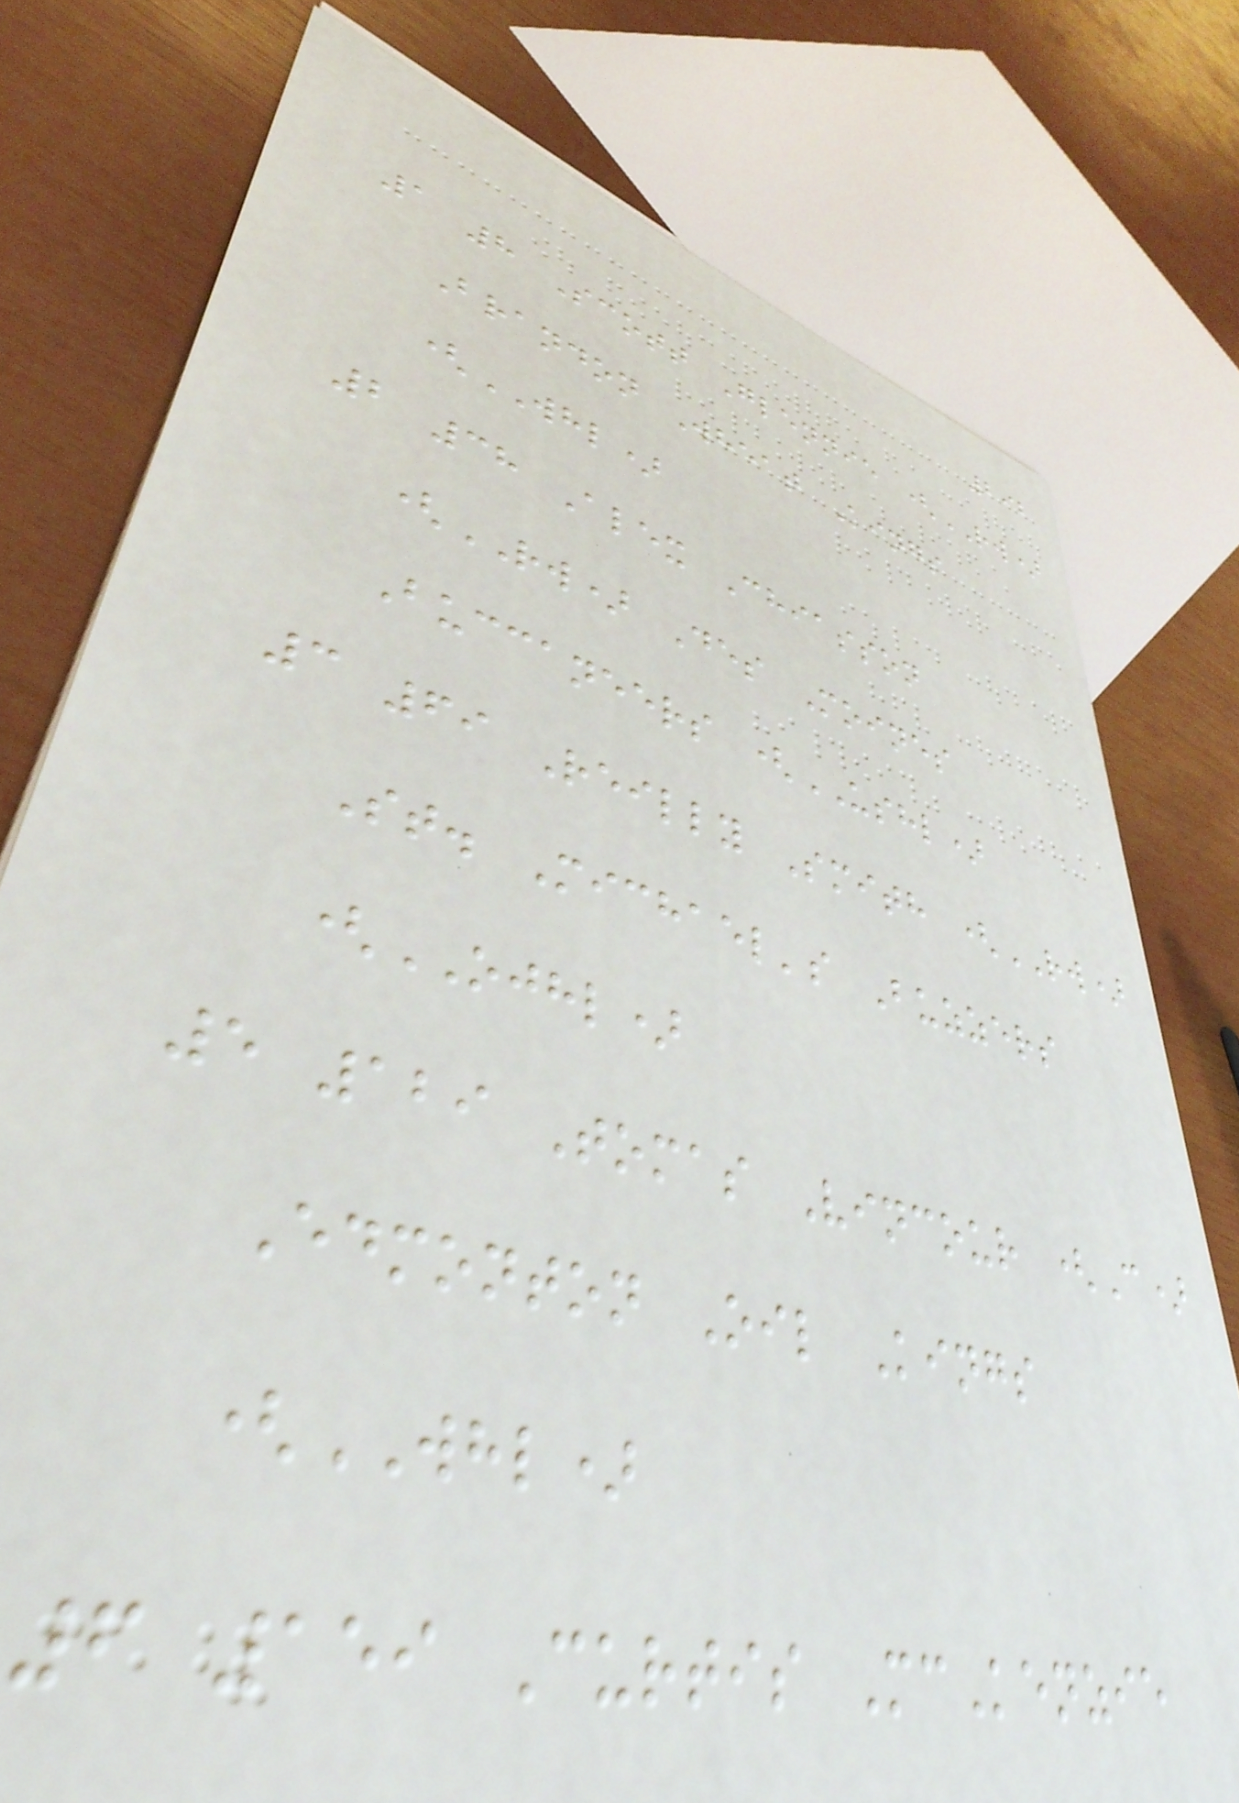292
1 8 Scott Glennie (RW)
Brandon Wheat Kings
(WHL)
2 38 Alex Chiasson
(RW) Des Moines
Buccaneers (USHL)
3 69 Reilly Smith (RW)
St. Michael's Buzzers
(OJHL)
5 129 Tomas Vincour (C)
Edmonton Oil Kings
(WHL)
6 159 Curtis McKenzie
